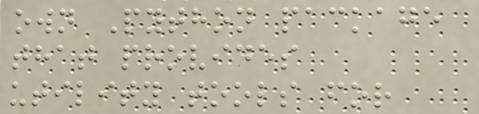own Python package
that provides
utility tools for
